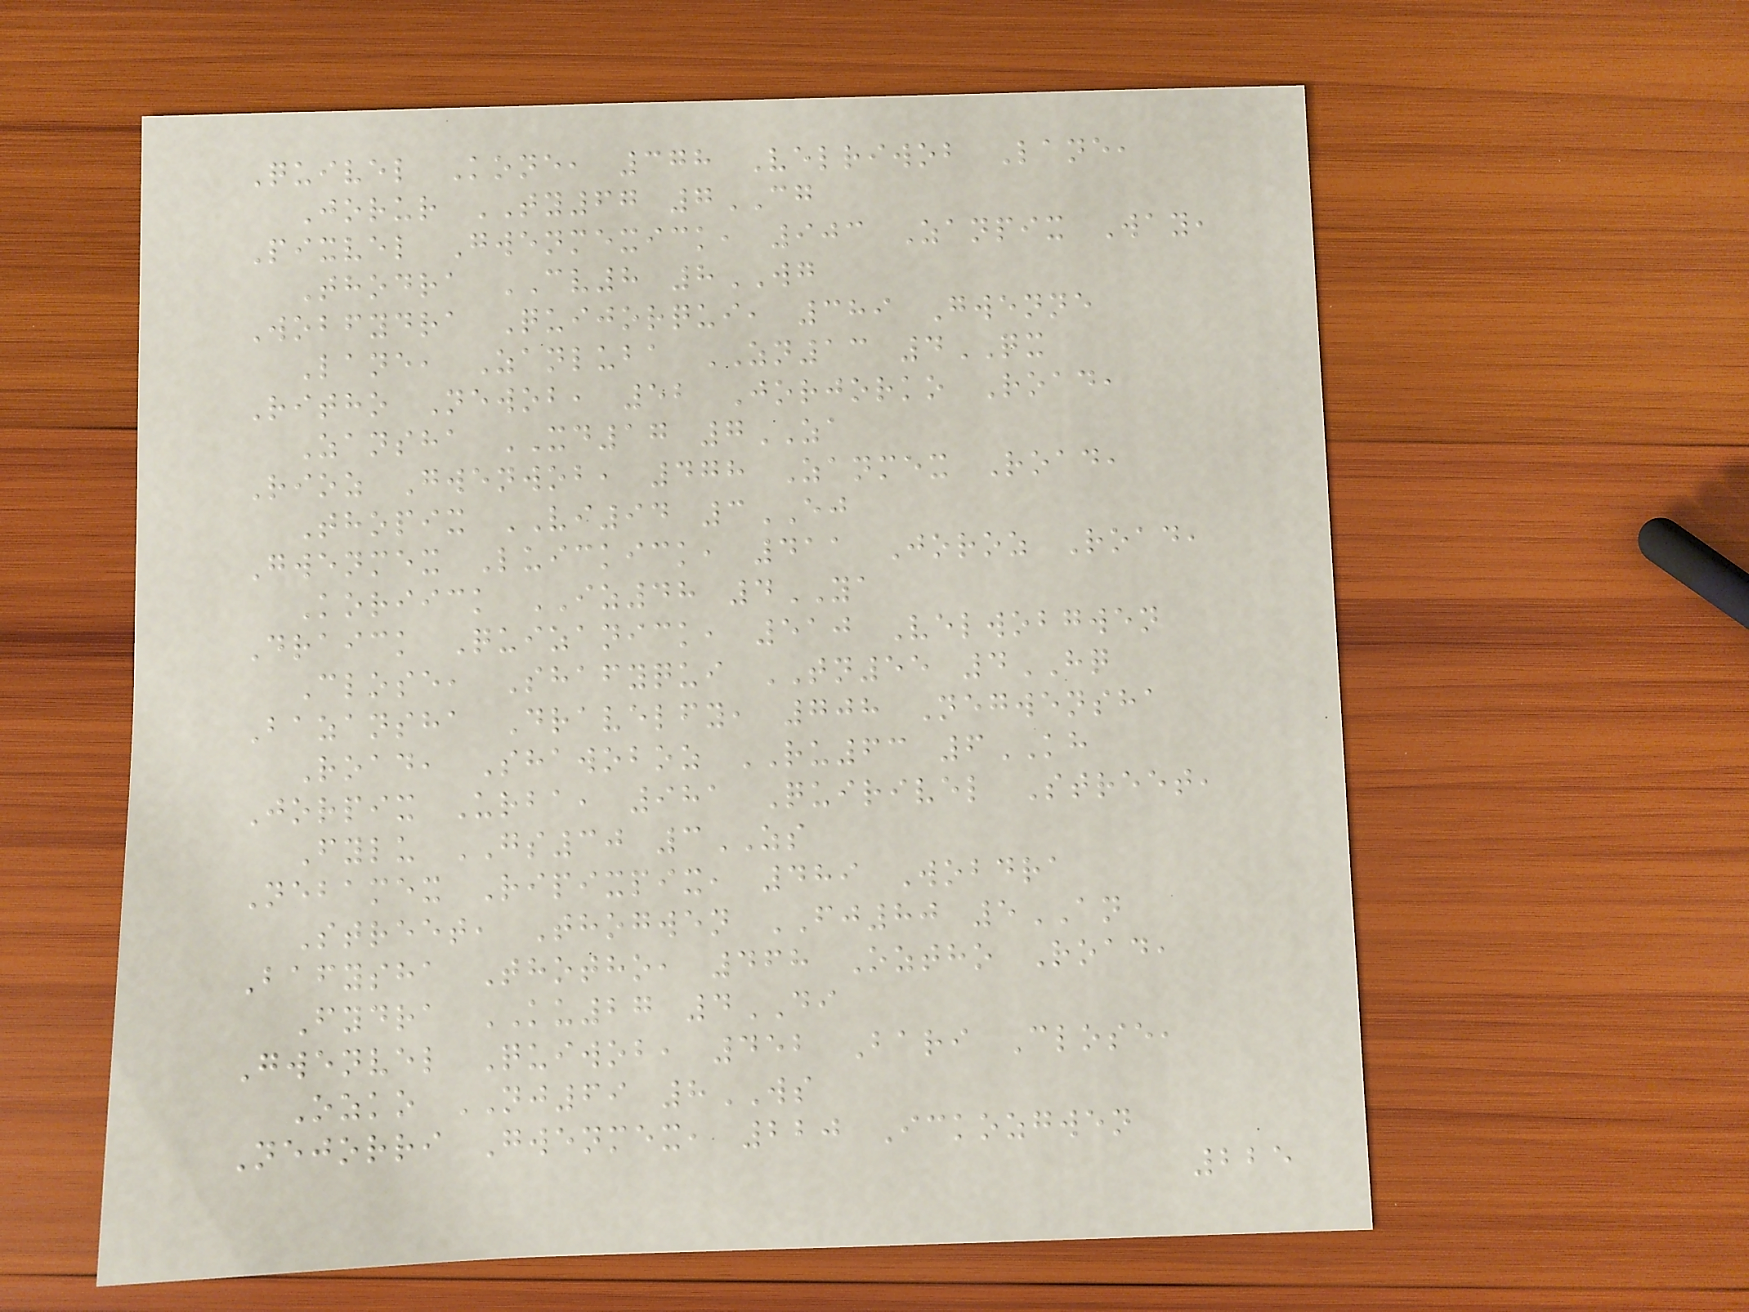Quivel Kone, 378 Velriwob Lane,
Jorur TY67 7CG
Pixvel Gwenmexick, 903 Zanpix Way,
Thodra CV8 8WG
Wobfydra Quijorqui, 389 Gwenne
Lane, Zanluba ZN13 4QX
Ritho Newob, 52 Jorjorko Road,
Zansha XD17 7ZA
Rioz Gwenwob, 478 Zanmex Road,
Thopix VI94 3EJ
Gwenmex Luickick, 411 Joroz Road,
Koriick IZ48 4YA
Draick Quizanick, 510 Velwobgwen
Close, Shafyqui TN55 4HQ
Bazansha Dravelfy, 708 Negwensha
Road, Shawoboz RU63 6KH
Jorpix Urba, 981 Quirivel Street,
Fylu GS30 3ZS
Nebamex Ripixpix, 489 Wobdra
Street, Thogwen FJ80 5AN
Bafysha Thotho, 468 Oztho Road,
Fydra KU27 4DI
Gwenvel Quiwob, 452 Bari Close,
Ozko NJ69 8WS
Nejorri Gwenmex, 220 Ickozgwen
225
